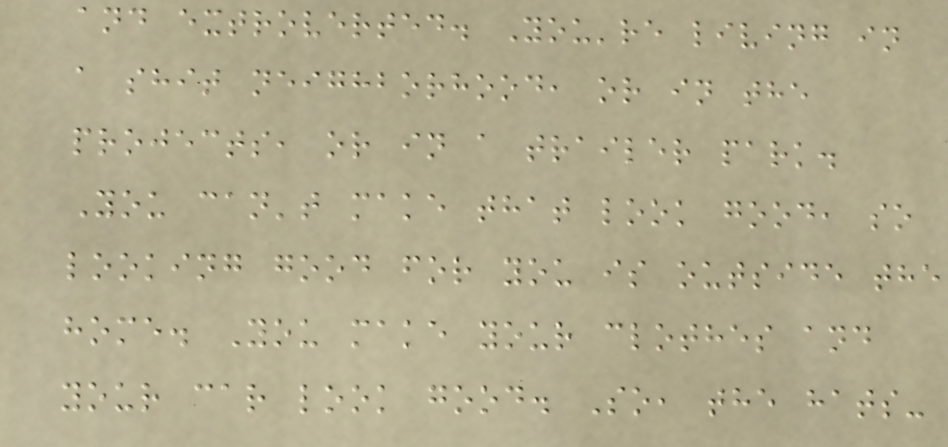and extroverted. You're living in
a shit neighborhood, or in the
projects, or in a trailer park.
You can't make that look good, so
looking good for you is outside the
home. You make your clothes and
your car look good. So, the hats-
